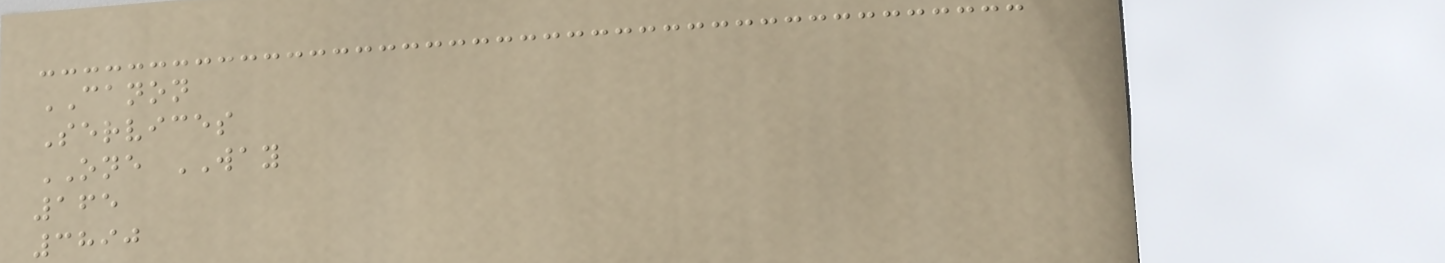CANON
Services
ONE WAY
165
3890
